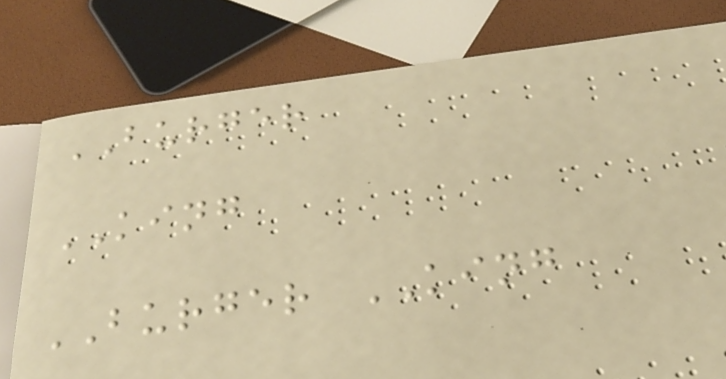BURGER
KING
BURGER KING
